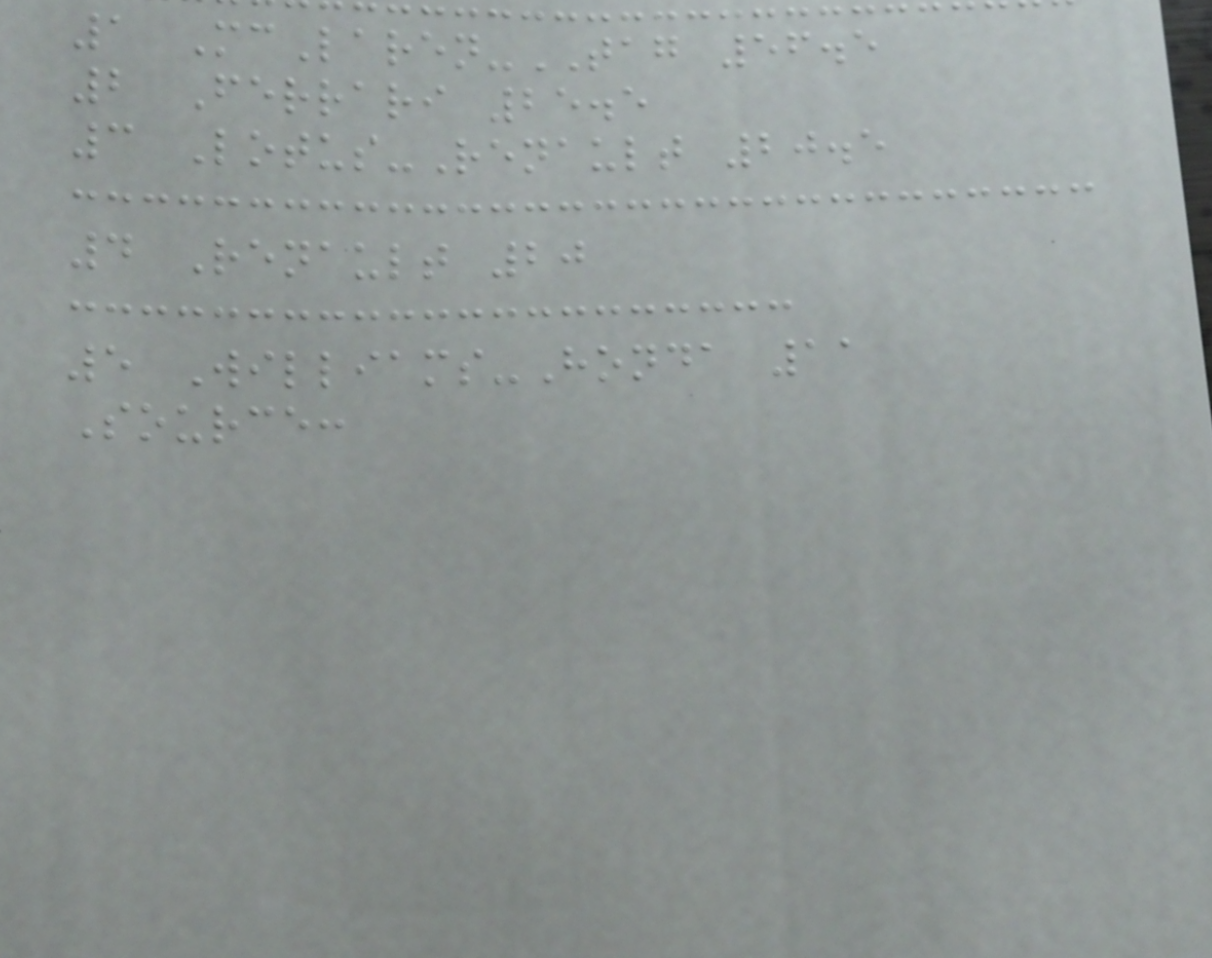1 McLaren-TAG 56.5
2 Ferrari 25.5
3 Lotus-Renault 20.5
4 Renault 20
5 Williams-Honda 11
Source:
